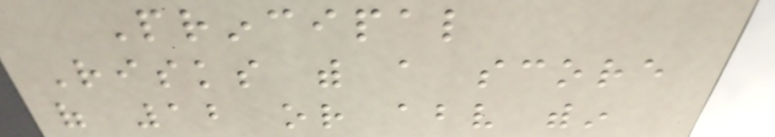Principal
Risks with a score
of 12 or above within
